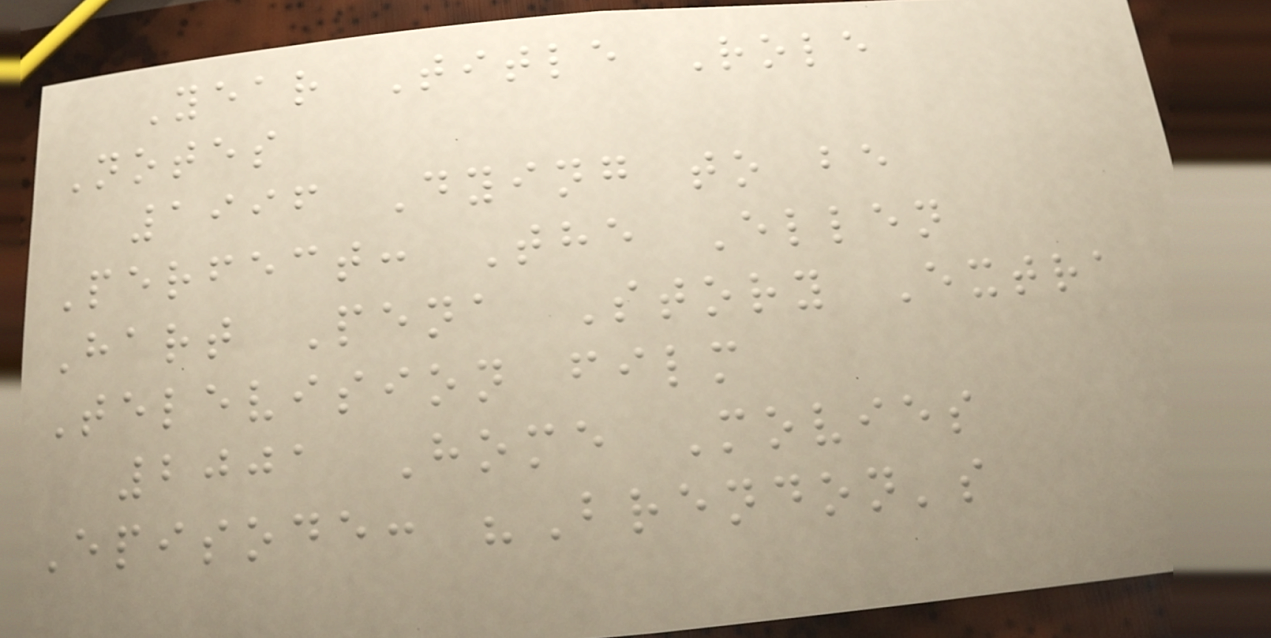Year Title Role
Notes
1996 Dying to be
Perfect: The Ellen
Hart Pena Story Extra
Television film
2001 Home Movies
Episode: "Brendon's
